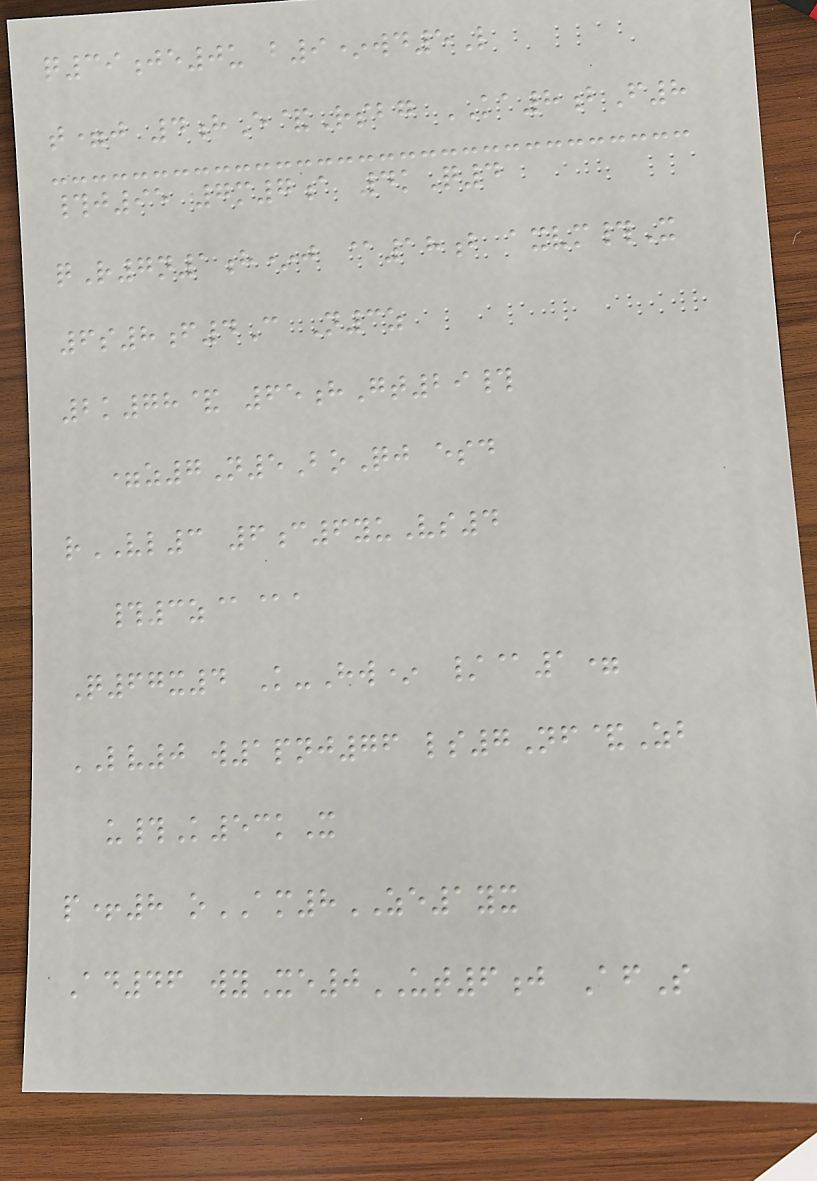q39je0u b9*wd5L
t=j 4hE&Rsbg KA8bF8
#j95 7m7a 4kQ4
qR7n1h*j @18b axvm#X
6s8f4C N3z
2k78& 65hGt29#
=z7N5BoQj esd
rVL3 6c6yuVs4
#3z@@a
Q67x4 K-Hw* /@1=
LV0 w1pnj76 ls7Nf&Zb
u#K53kX
p+8 oAM8ZE1yx
Ad46 wyXe0UT6j AfS
